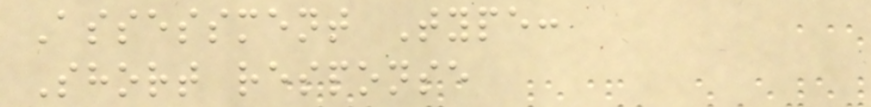Assessment Type:
Short response
